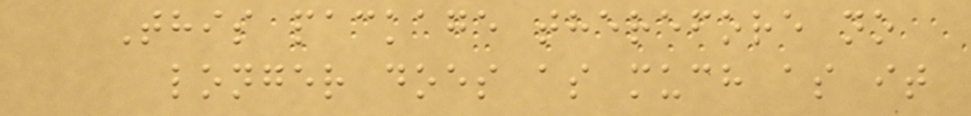This package therefore no
longer does as much as it
